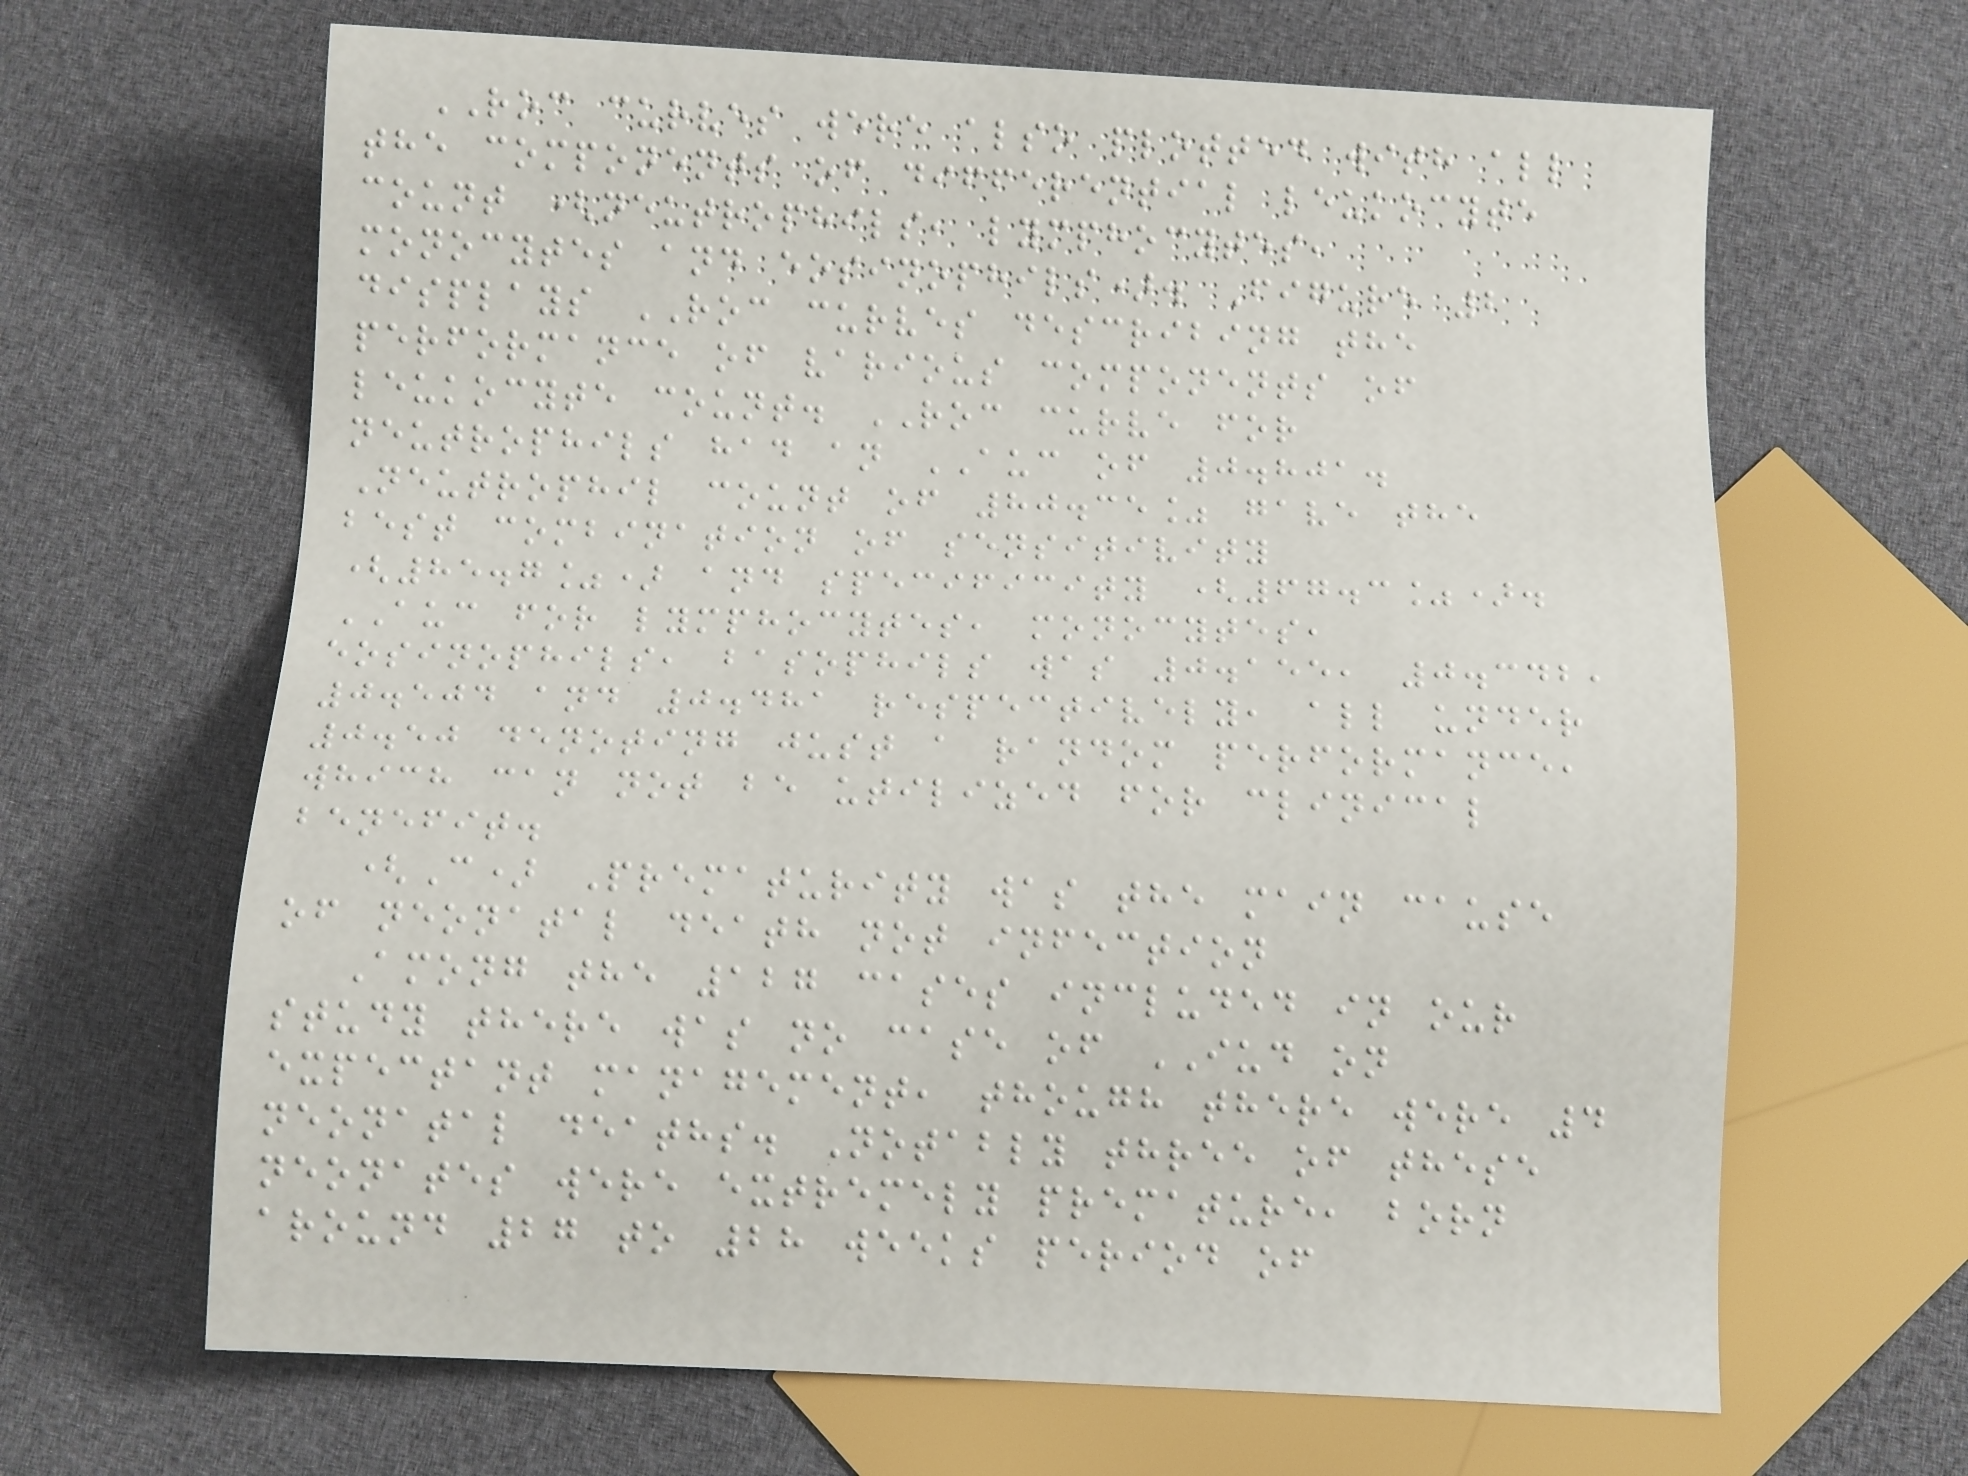ROC curves were also plotted with all
the components of differential leukocyte
count (neutrophils, lymphocytes,
monocytes and eosinophils). Figure 2
displays ROC curves describing the
performance of various components of
leukocyte count. ROC curve for
neutrophils had an AUC of 0.801.
Neutrophil count of 80.35% gave the
best combination of sensitivity
(85.7%) and specificity (67.3%).
AUC for lymphocytes, monocytes,
eosinophils, basophils was 0.155, 0.342,
0.504 and 0.481 respectively, all under
0.50 denoting just a random performance,
which can not be utilized for clinical
benefit.
(C) Prematurity was the main cause
of neonatal death not infection
Among the 127 cases included in our
study there was no case of IUD on
expectant management, though there were 4
neonatal deaths. Notably three of these
neonates were extremely premature, born
around 27 to 28 weeks period of
